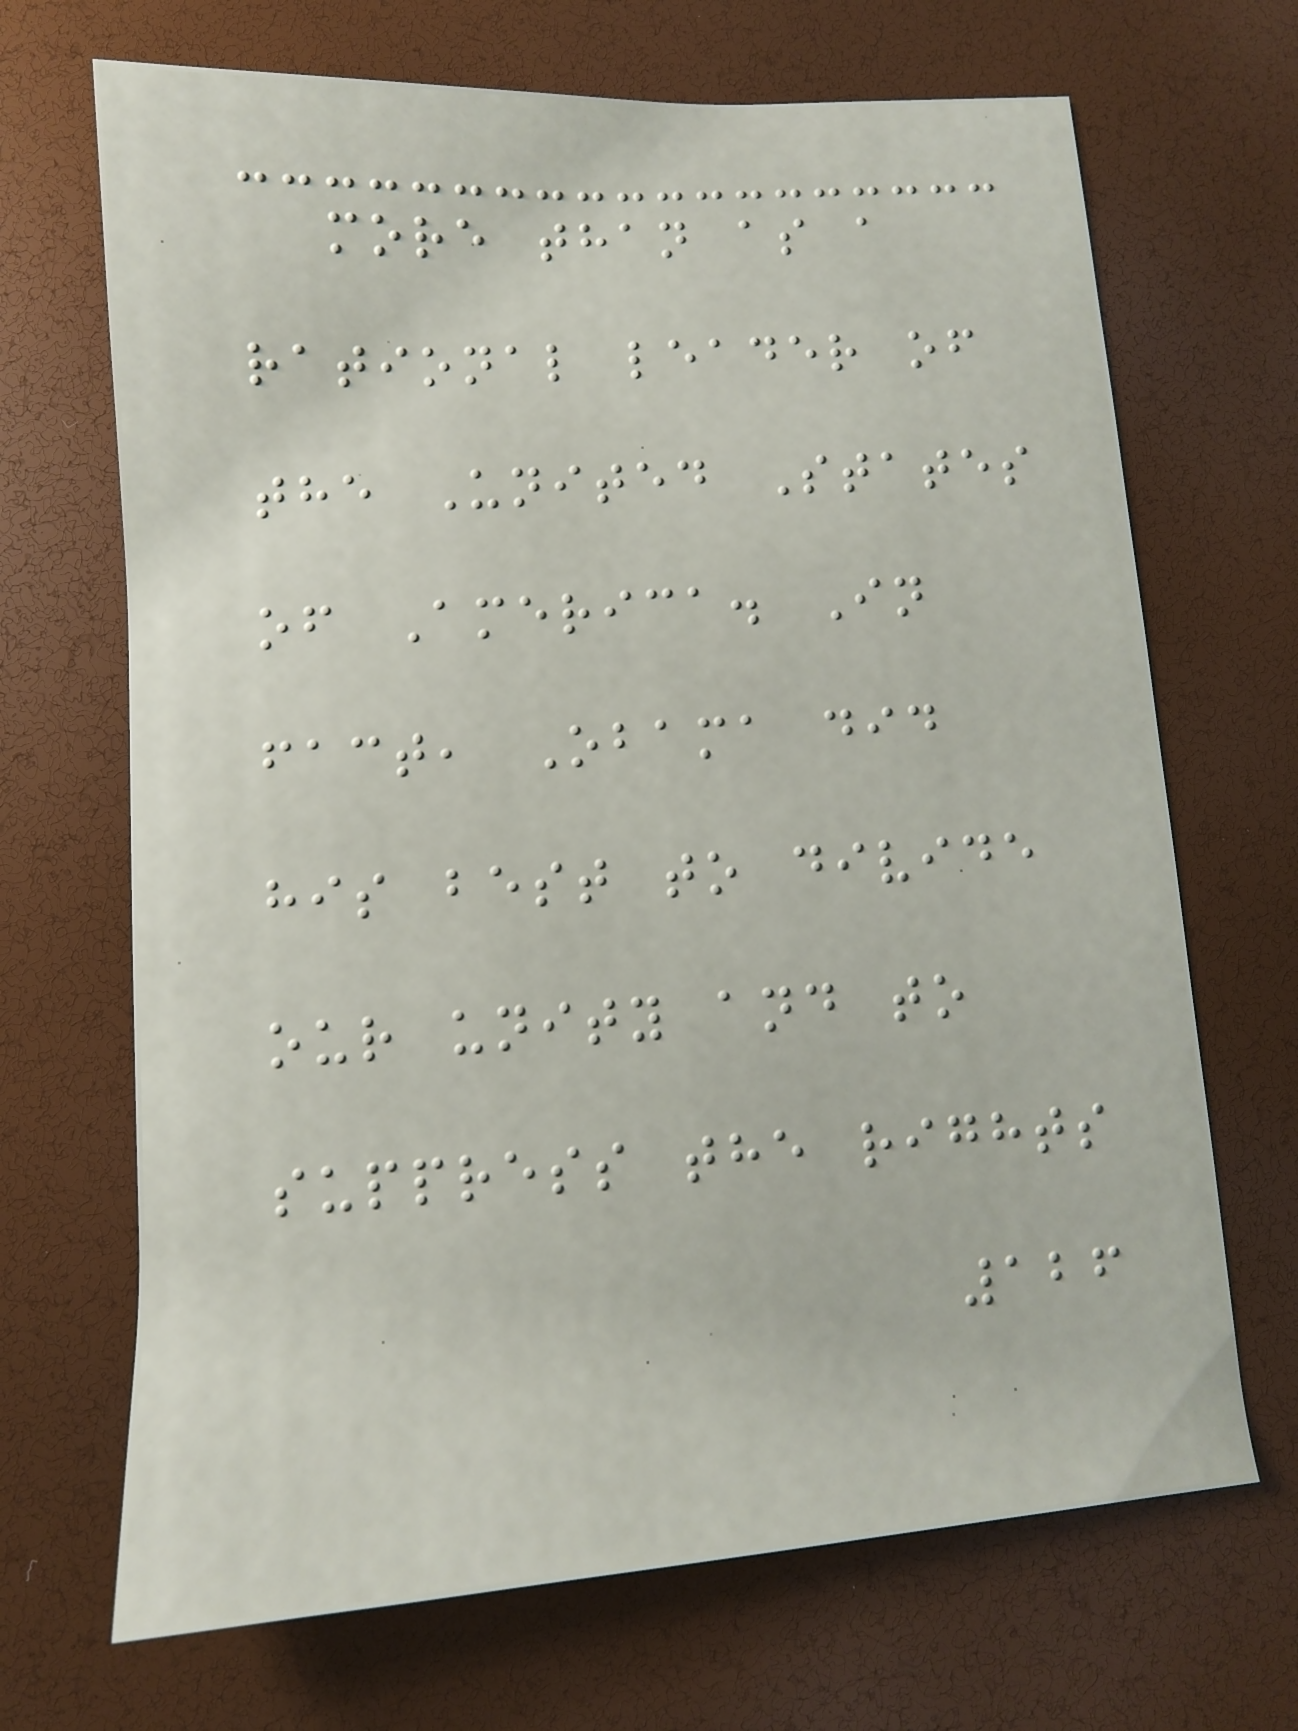more than as a
rational leader of
the United States
of America. In
fact, Obama did
his best to divide
our unity and to
suppress the rights
126
